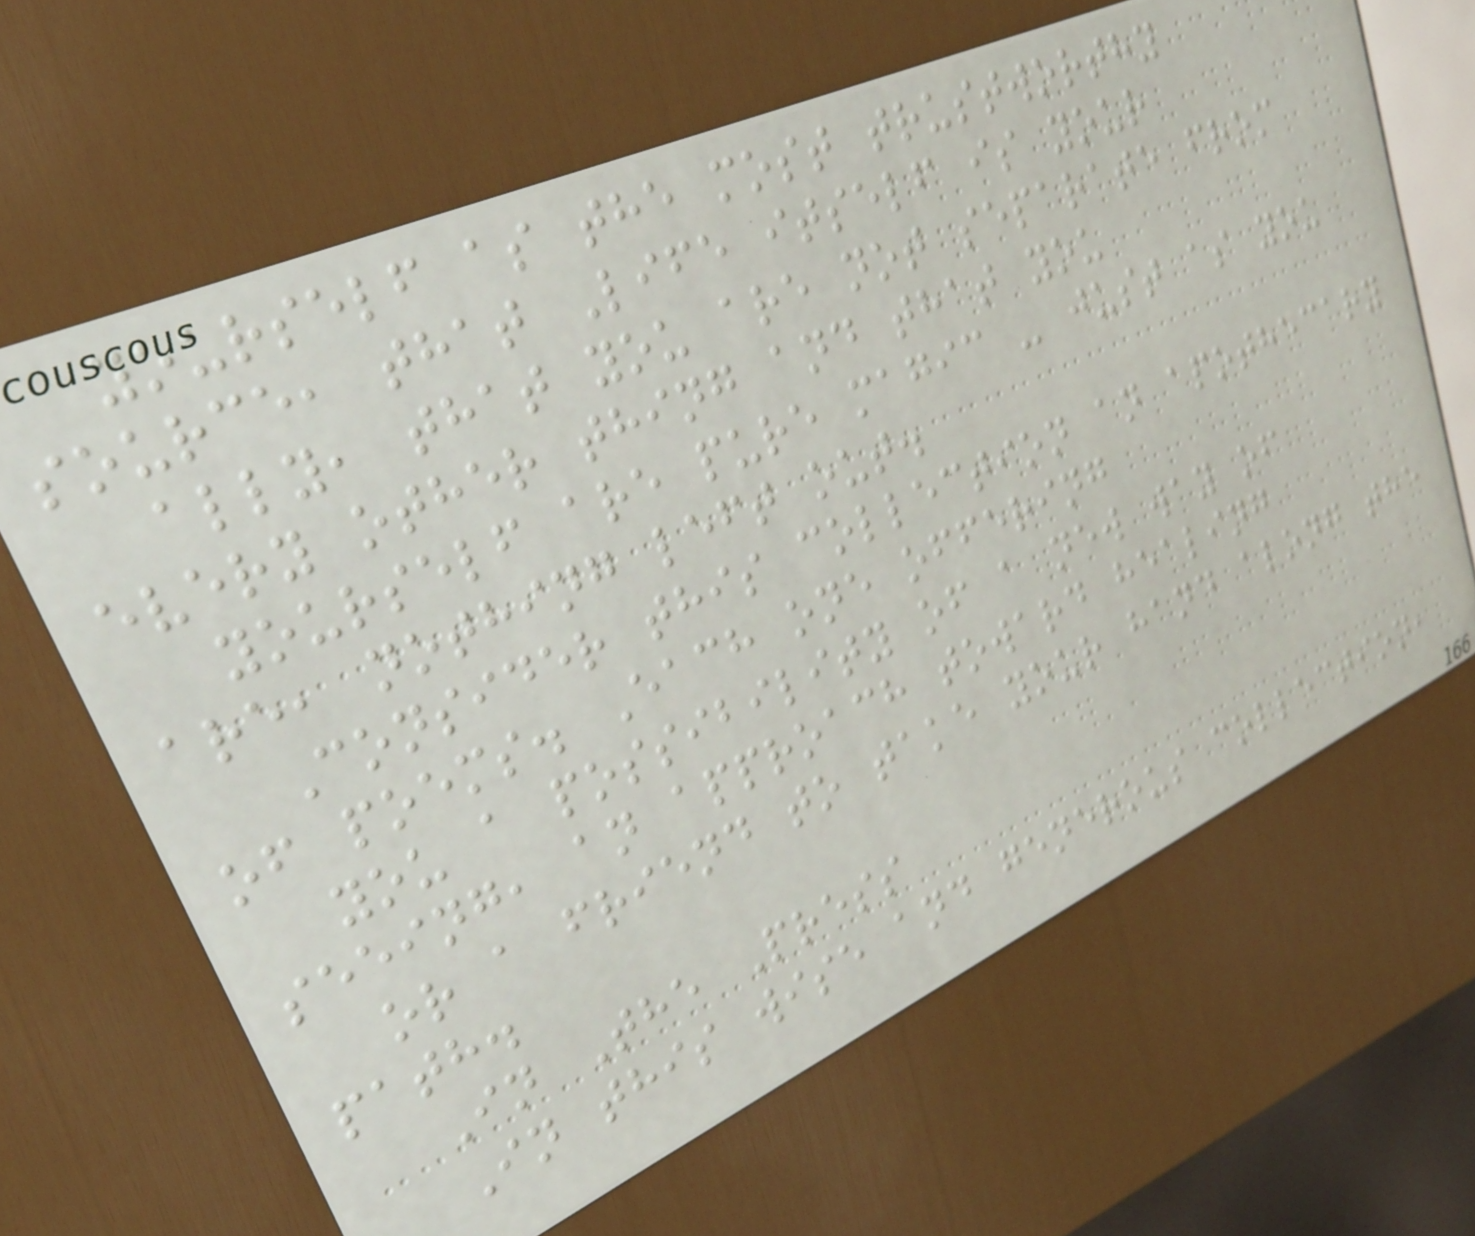yourself as the most trustworthy
source, that Life itself is your
ally, that you are not separate from
every other thing and that you
yourself are pure magic - just as you
are, nothing left out.
Consider this collection an apothecary
of poems. Each one offering
you a possibility of a new way of
seeing, an approach toward healing
or a friend to take your hand along the
path.
In The Press
In this wise and generous collection,
